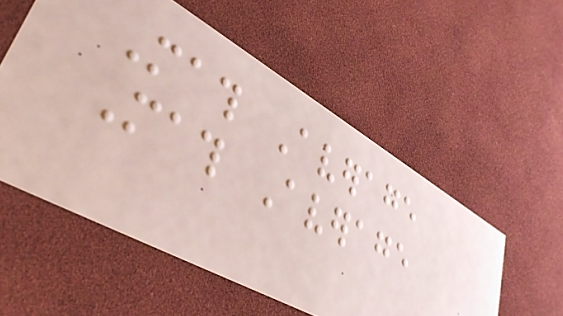Math Average
Math Average
